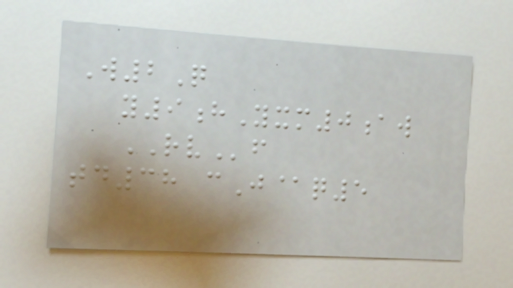W2Q
y9hYxm0aw
RVf
td38 cJ@q5
